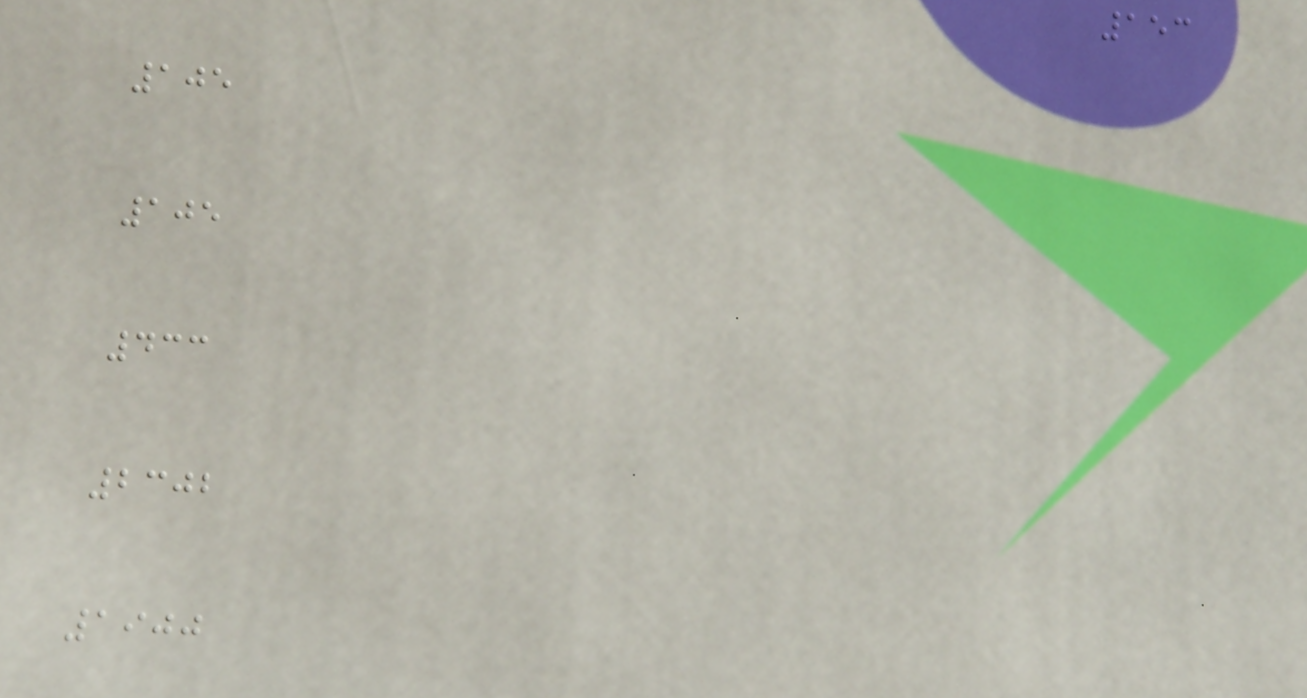153
105
105
433
2302
1900
